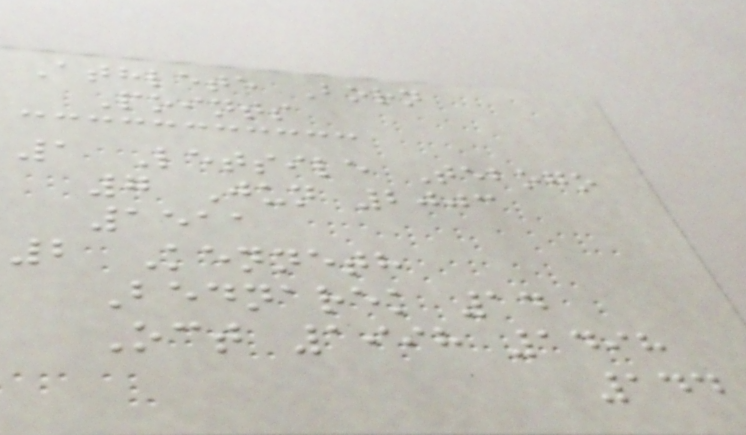Athlete Born
Points
1 Letsile Tebogo
7 Jun 2003
1511
2 Kenneth
Bednarek 14
Oct 1998 1498
144
